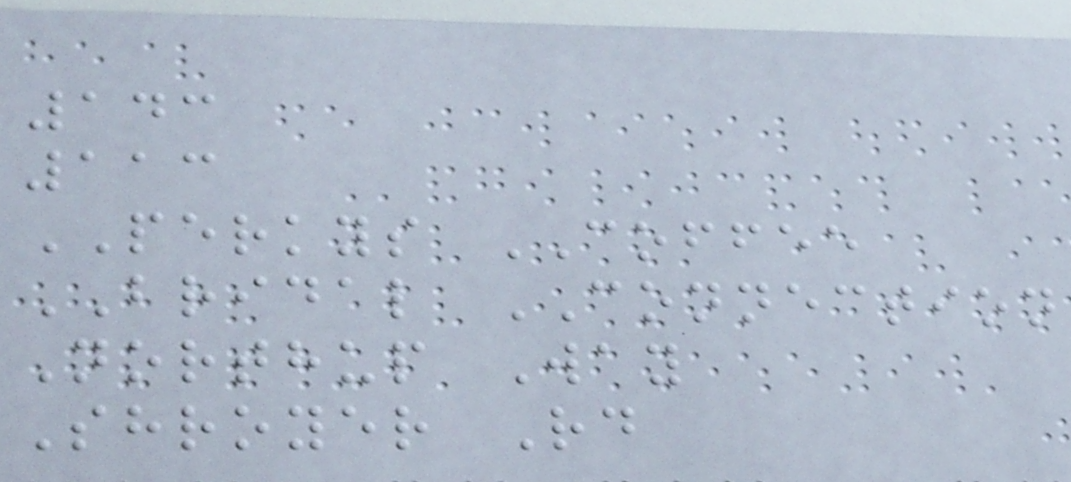143
113
PERKYS COFFEE
BRIDAL CONNECTION
Northup Way
Shroyer Rd
